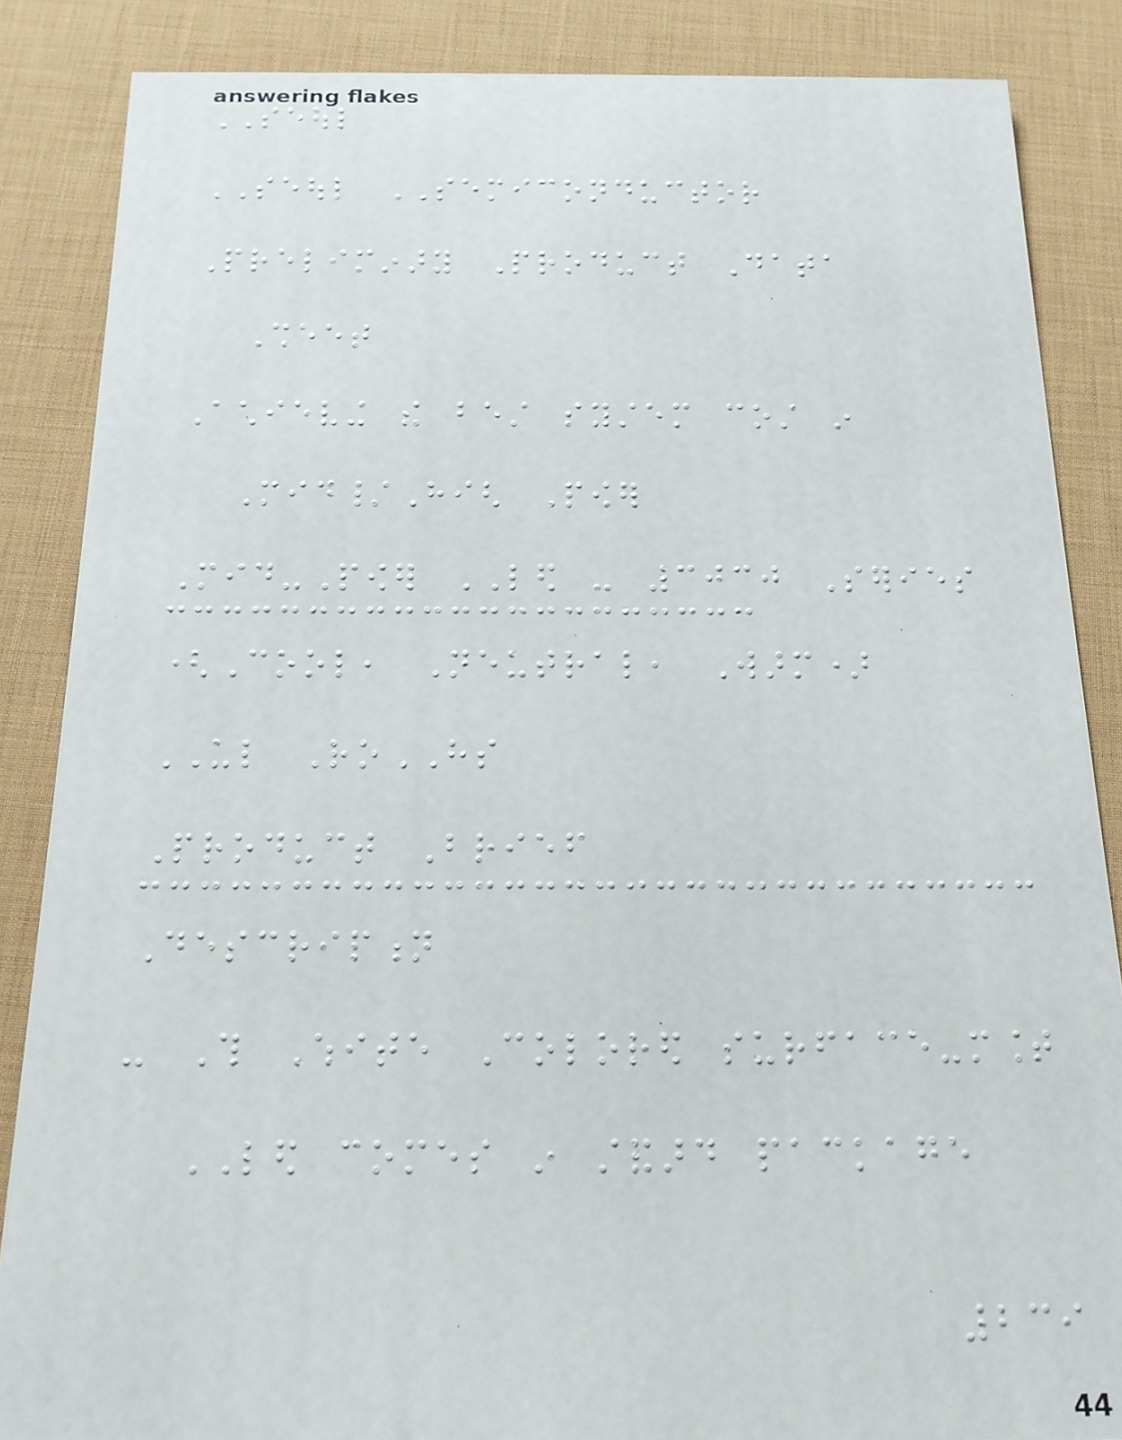SEOUL
SEOUL SEMICONDUCTOR
Preliminary Product Data
Sheet
Achieving the best system cost in
Mid/High Power
Mid-Power LED - 3030 Series
(Cool, Neutral, Warm)
UL RoHS
Product Brief
Description
- This White Colored surface-mount
LED comes in standard package
239
